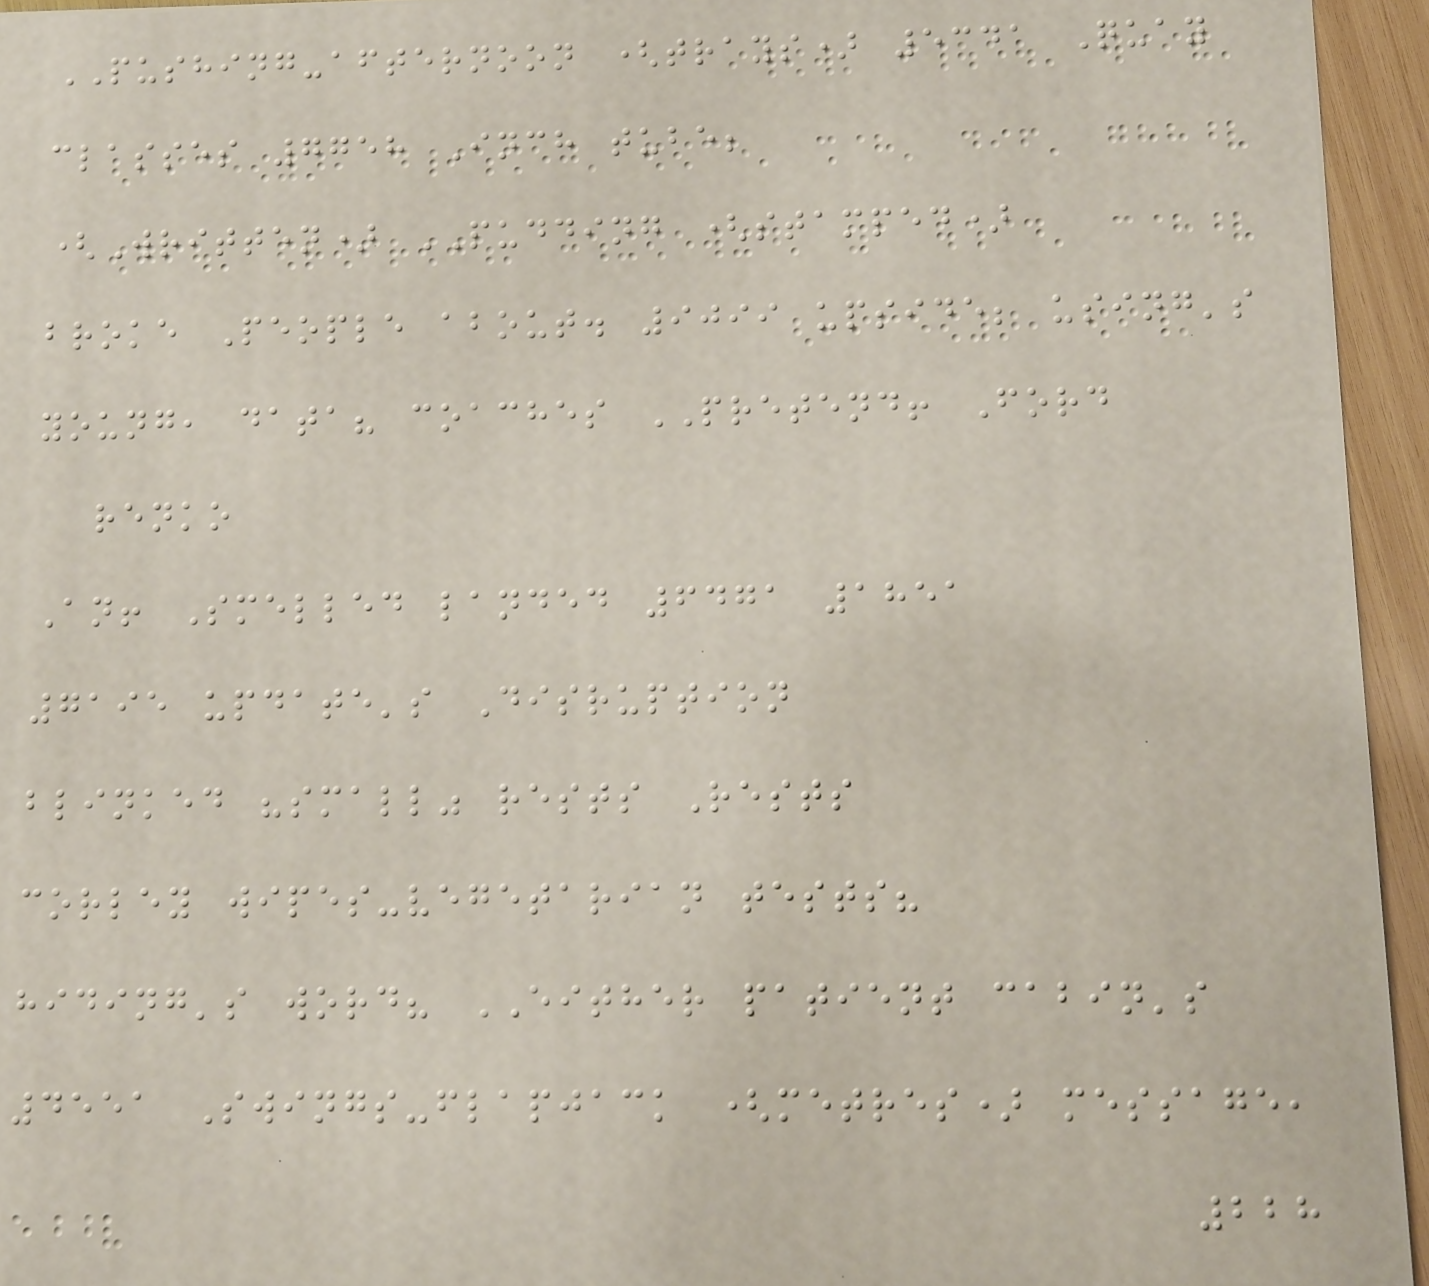PUSHING-afternoon (trays) 5341 Quay
classes 7758 Inch tube;
(Written) PUDDING (stamped)
broke People about. 9099 upside; using's
young, data? coaches PRETEND! Ford
renko
An! Smelled landed 6471 1851
7195 update's Disruption
blinked "small" rests Rests
corley wipes-vegetarian tests?
hiding's word? EITHER patient cabin's
4551 Swings-flapjack (metres) message,
228
